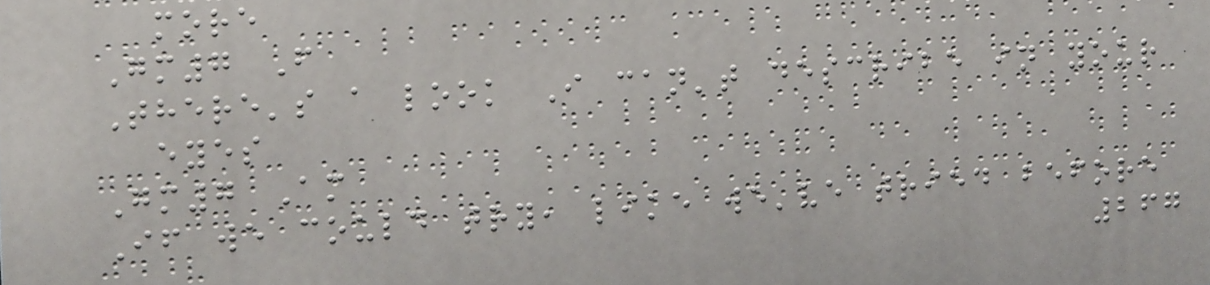more
Gm7 F
There's a look I can't describe in your
eyes
Gm7 Am
If we could try, like we've tried before
267
